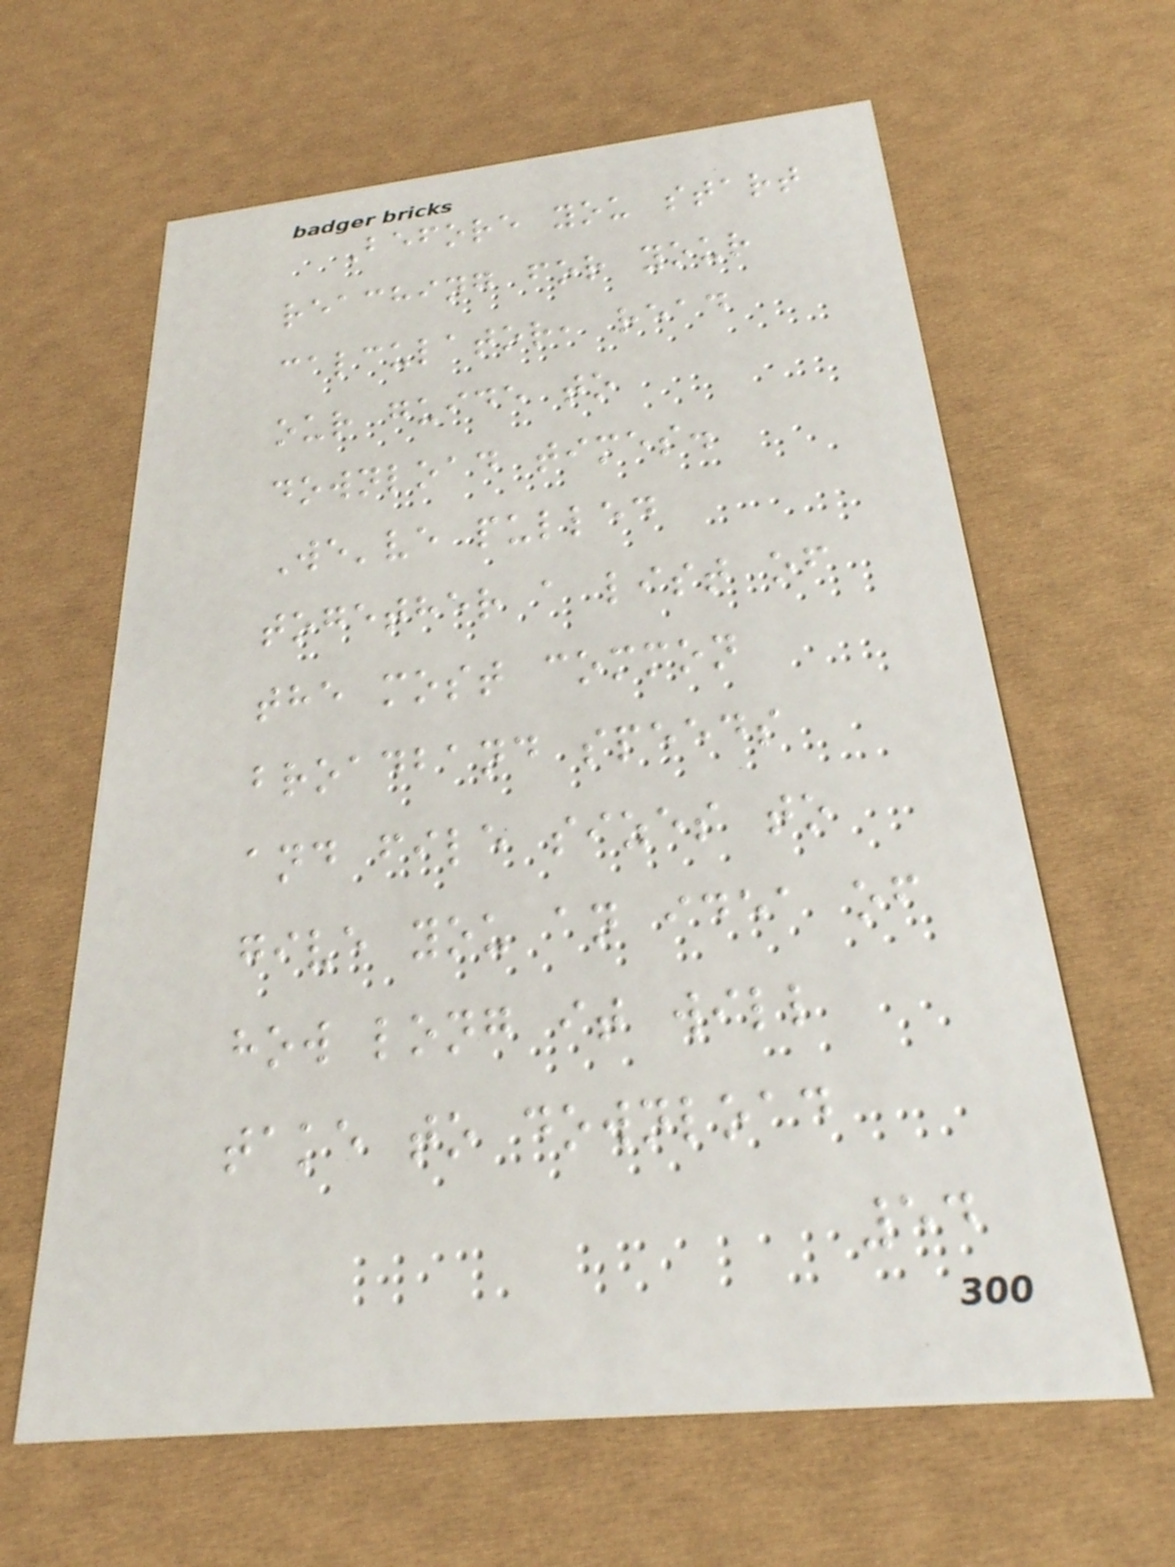Before you start
reaching for your
calculator, read
our guide to
download times.
We've pulled
together a list of
the most common
broadband speeds
and file sizes to
give you an idea of
how long it will
take to download
54
